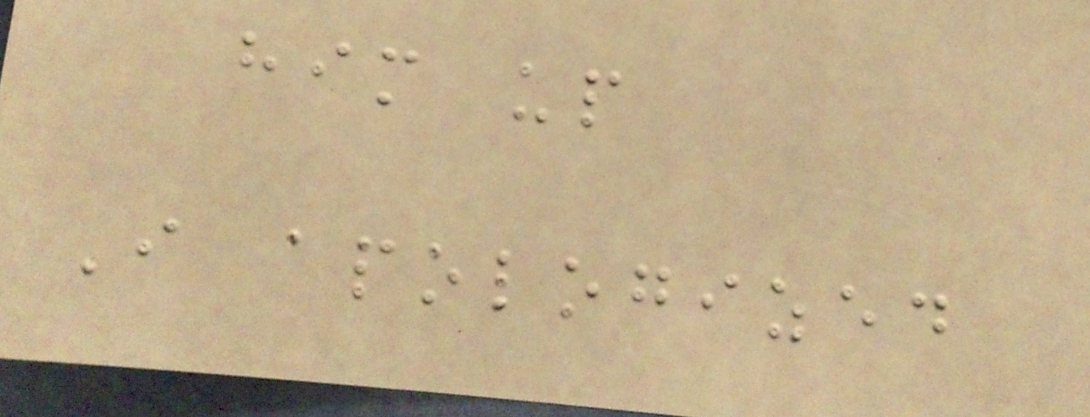him up
I apologized
